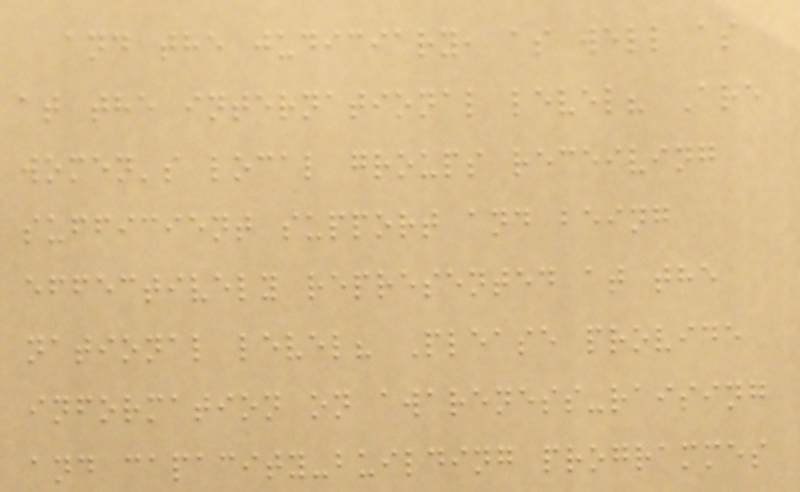and the judiciary, as well as
at the international level? Are
women's local groups receiving
sufficient support and being
effectively represented at the
national level? Please provide
information on awareness-raising
and capacity-building programmes
